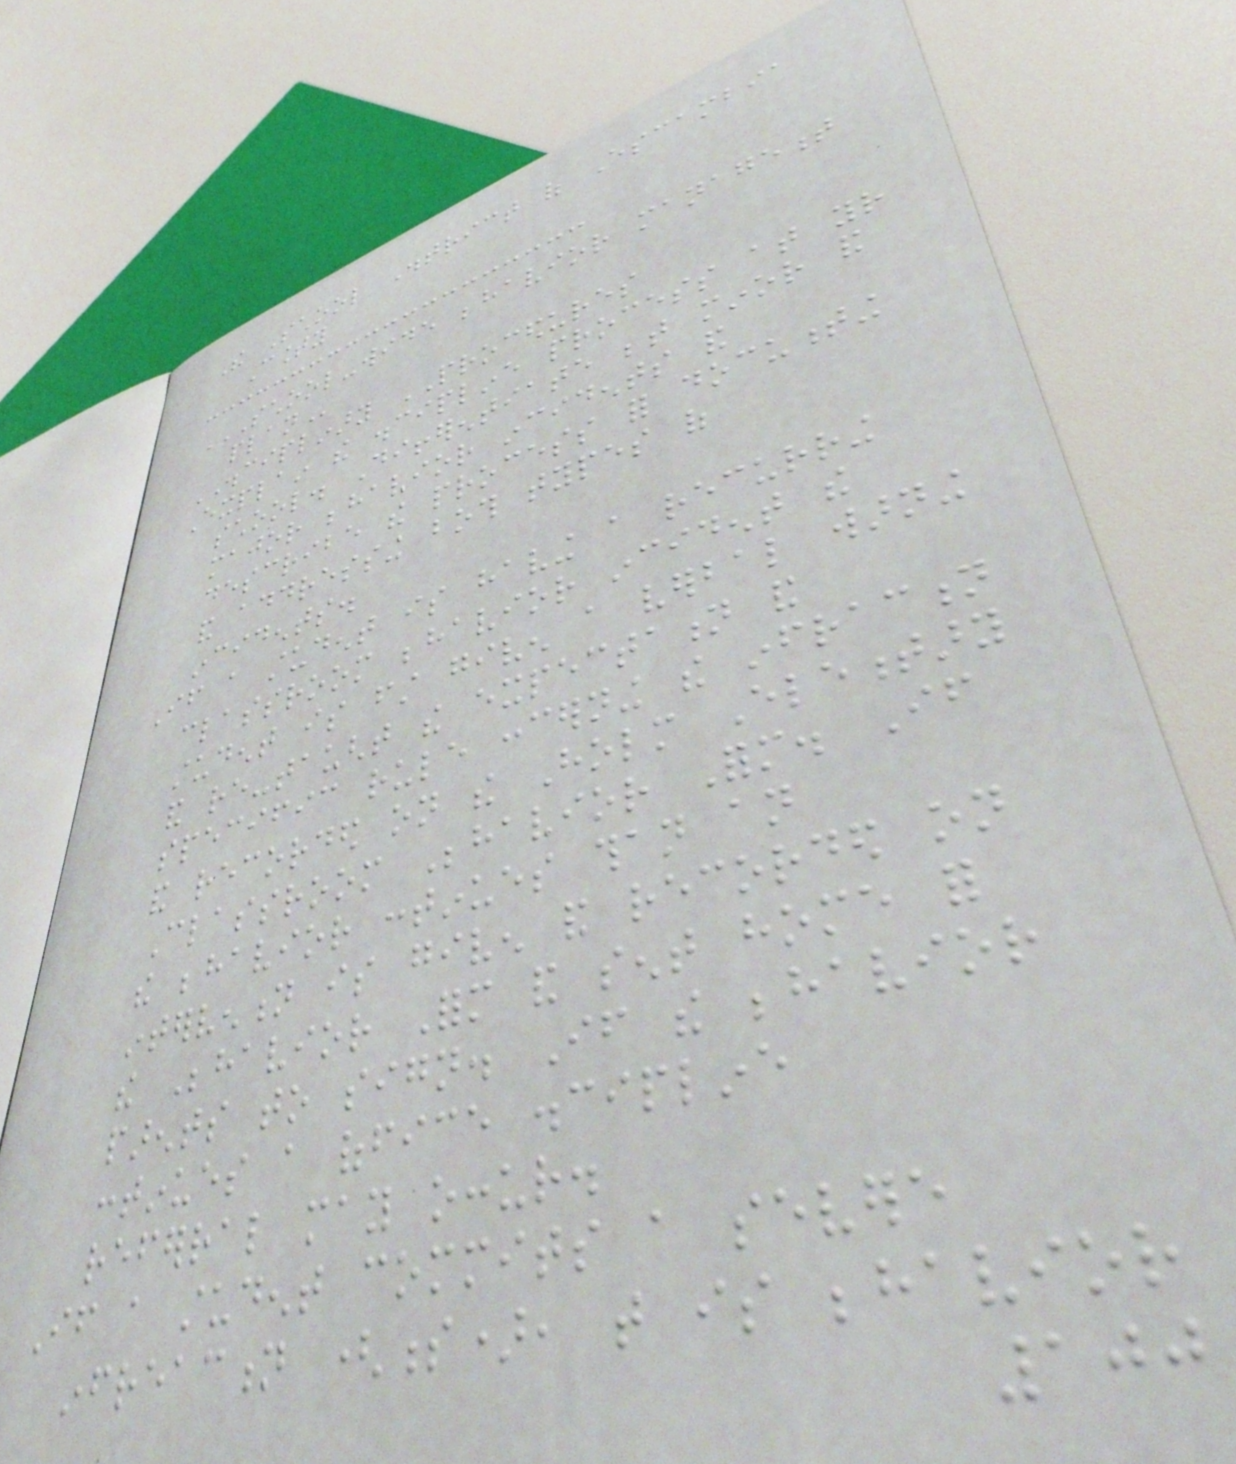The School District of Escambia
County
SCHOOL-WIDE BEHAVIOR MANAGEMENT
PLAN
DISCIPLINARY PROCEDURES
Explain the discipline process at your
school. Differentiate between minor and
major behavior incidents and
describe the process for documenting
and addressing both types of
incidents.
If a student is having a recurring
classroom behavior incident the
student is first given a verbal warning
and re-taught the expectation and
specific rule concerning the infraction
and recorded on the Holm Elementary
Classroom Behavior Form. If
the behavior continues than an
intervention is given and recorded on
the Behavior Form and sent home for
parents to sign. If the behavior
continues a office discipline
referral may occur.
If a student commits a severe
infreaction (s), that is behavior
100
